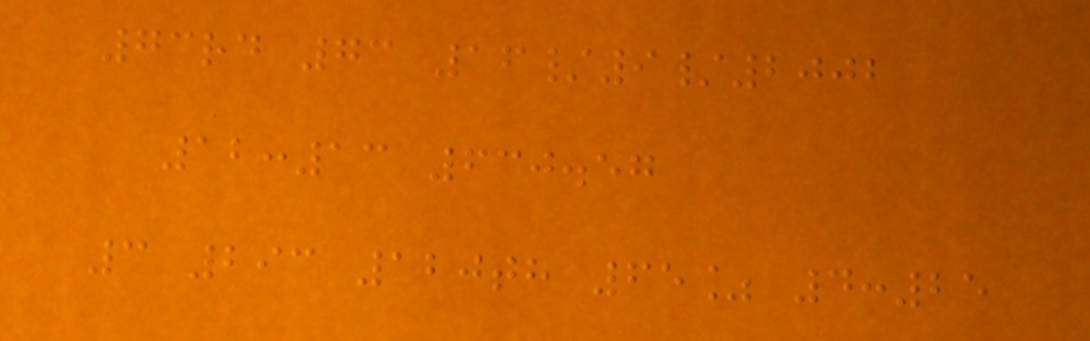73rd 73 16/9/2002
12:13 630.57
3 293 120th 65% 4:25
